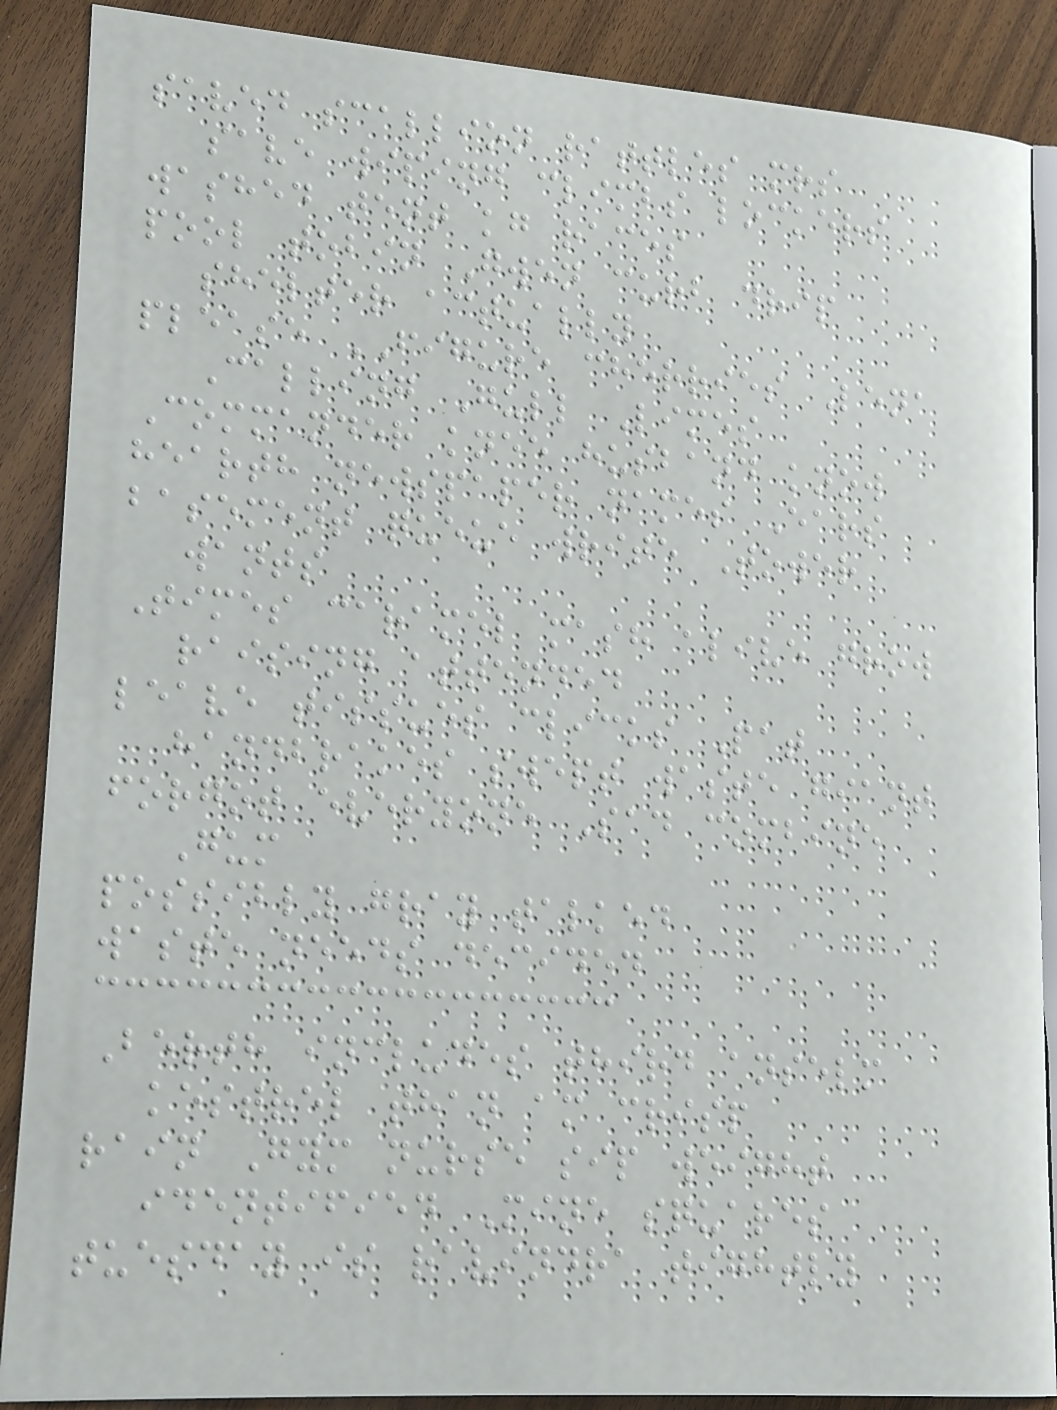saved scallion rattles mrs
save wiping climbs lockers
washed tent kg races
pool tobin Gwen curb drip
shelter actually
please FIGURE cherries Lena
Calling Gull Limes
Commander knee husband know
hearth newspaper names Ears
basement queue write Tower
wants
Times caramel mash alive grow
raising attended
leave tissues clicks Pat
handbrakes swept waste giant
forgot everyone Sad combine
Gum
possibly gray talked
waste needs decided
Berth includes third anselm
kestrel than am crisp
rain Gym nurse sip weight
identified Mine squares
tuesday is ravindra tightly
